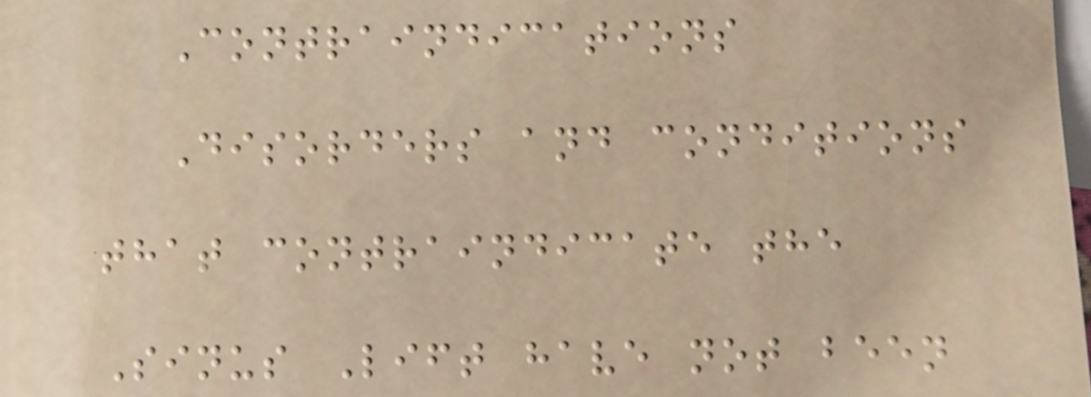Contraindications
Disorders and conditions
that contraindicate the
Sinus Lift have not been
